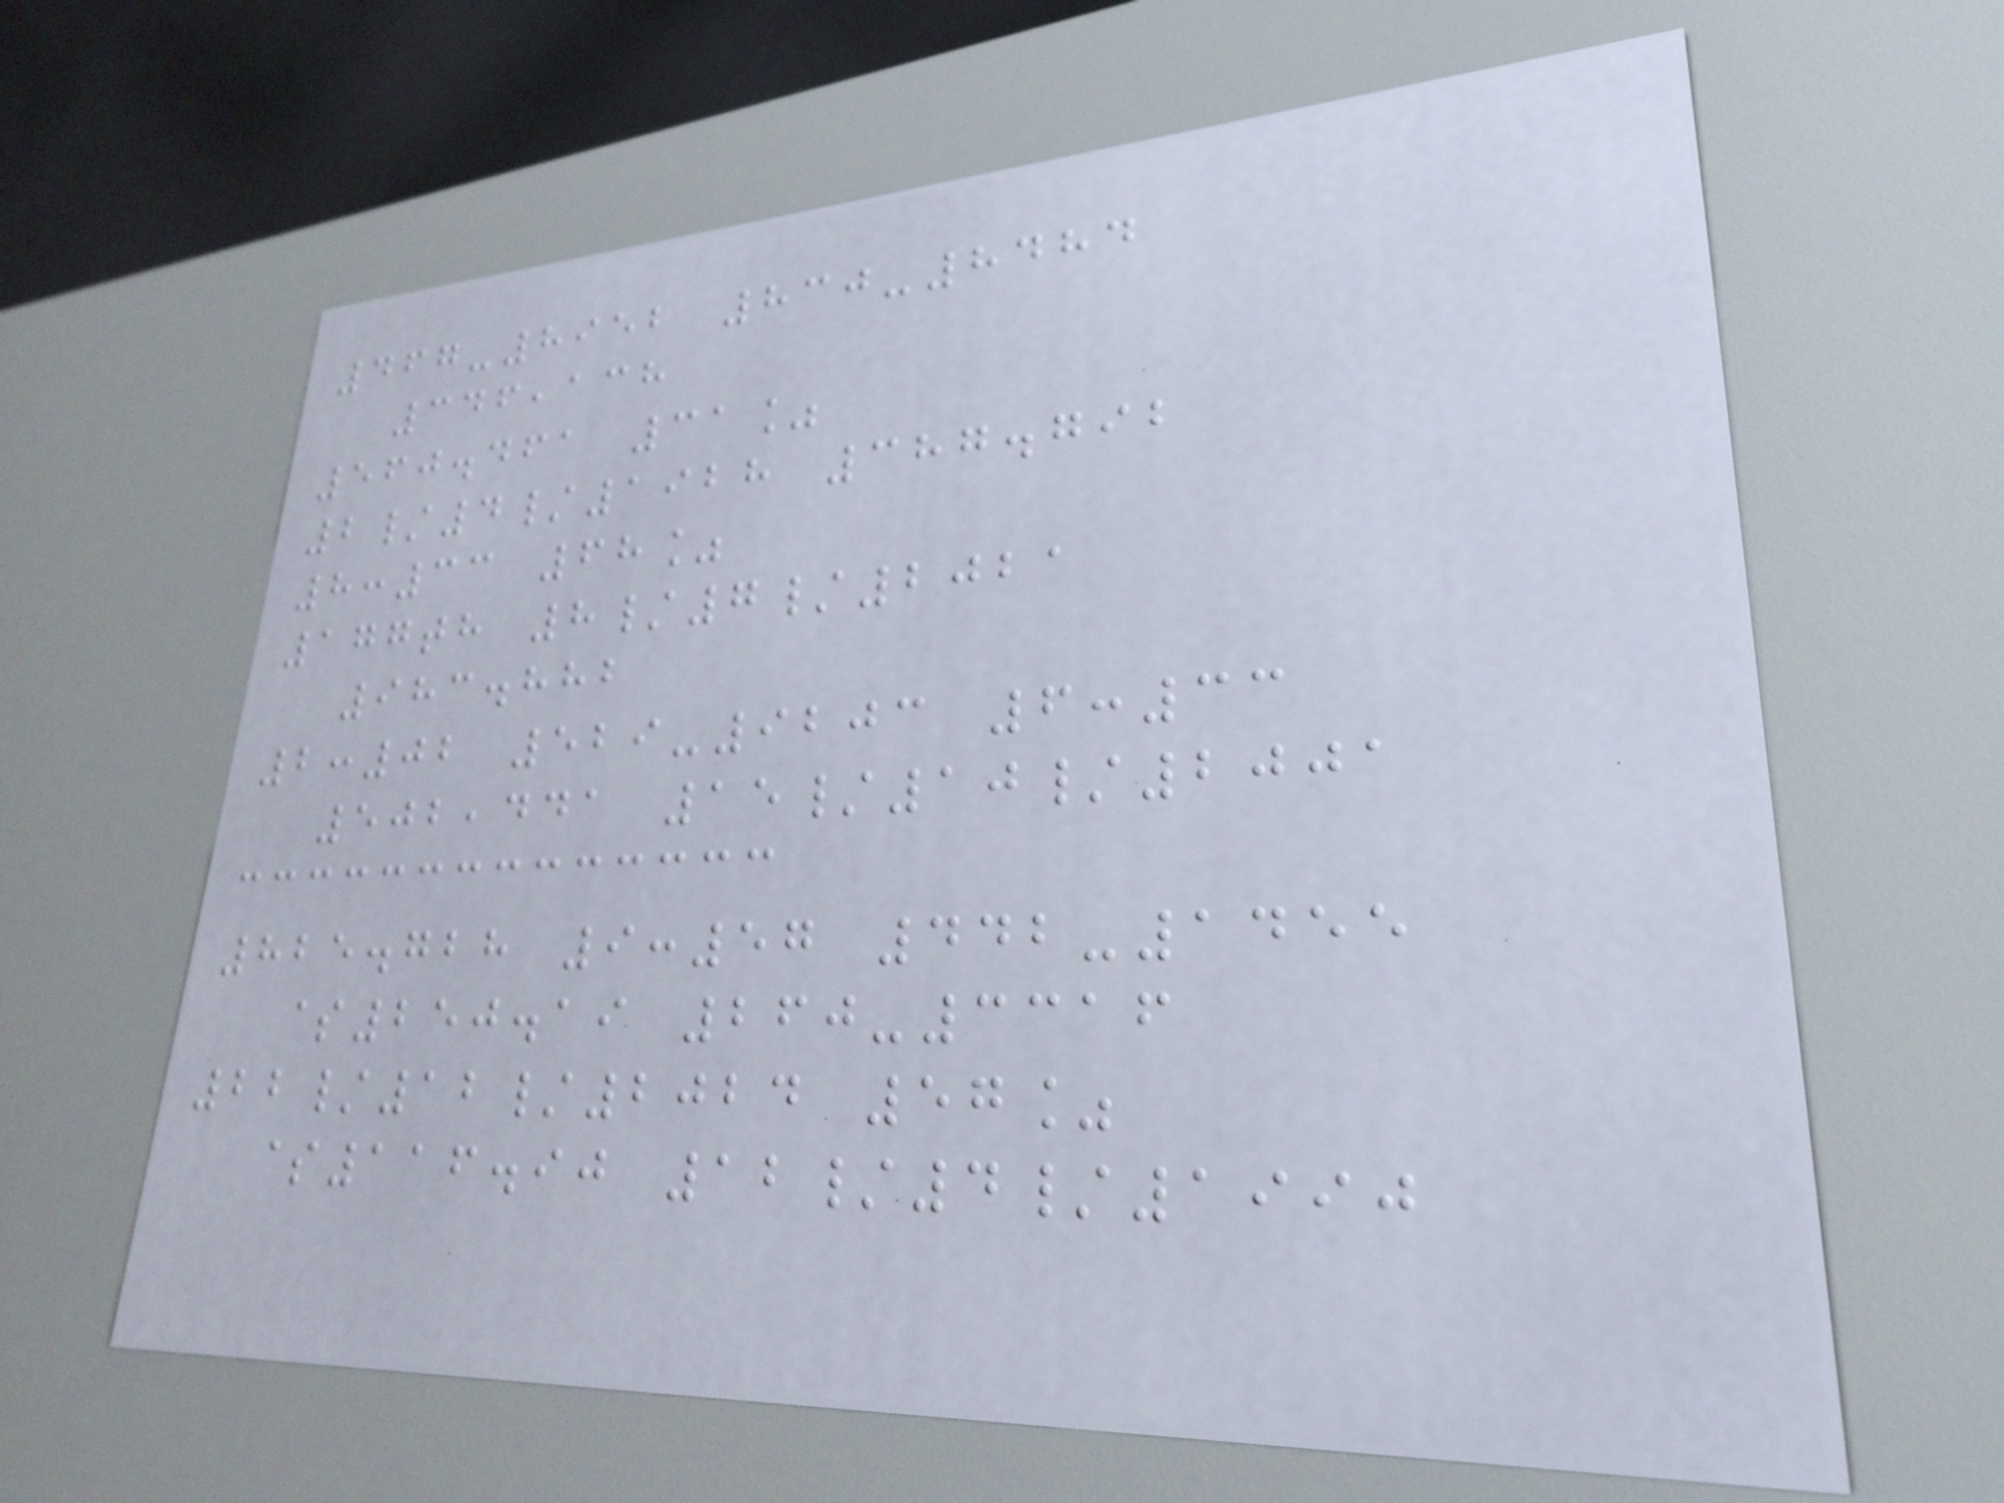467-8952 830-8484
346,138
560.461 31%
2/4/1928 387.792
8:33 68%
177th 8/7/2021
983.882
2:02 529-9203 6:33
502,441 15/10/2001
825.728 9:57 442-1455
$250.19 260-3316
22/12/2024 57%
$116.90 12/4/1990
